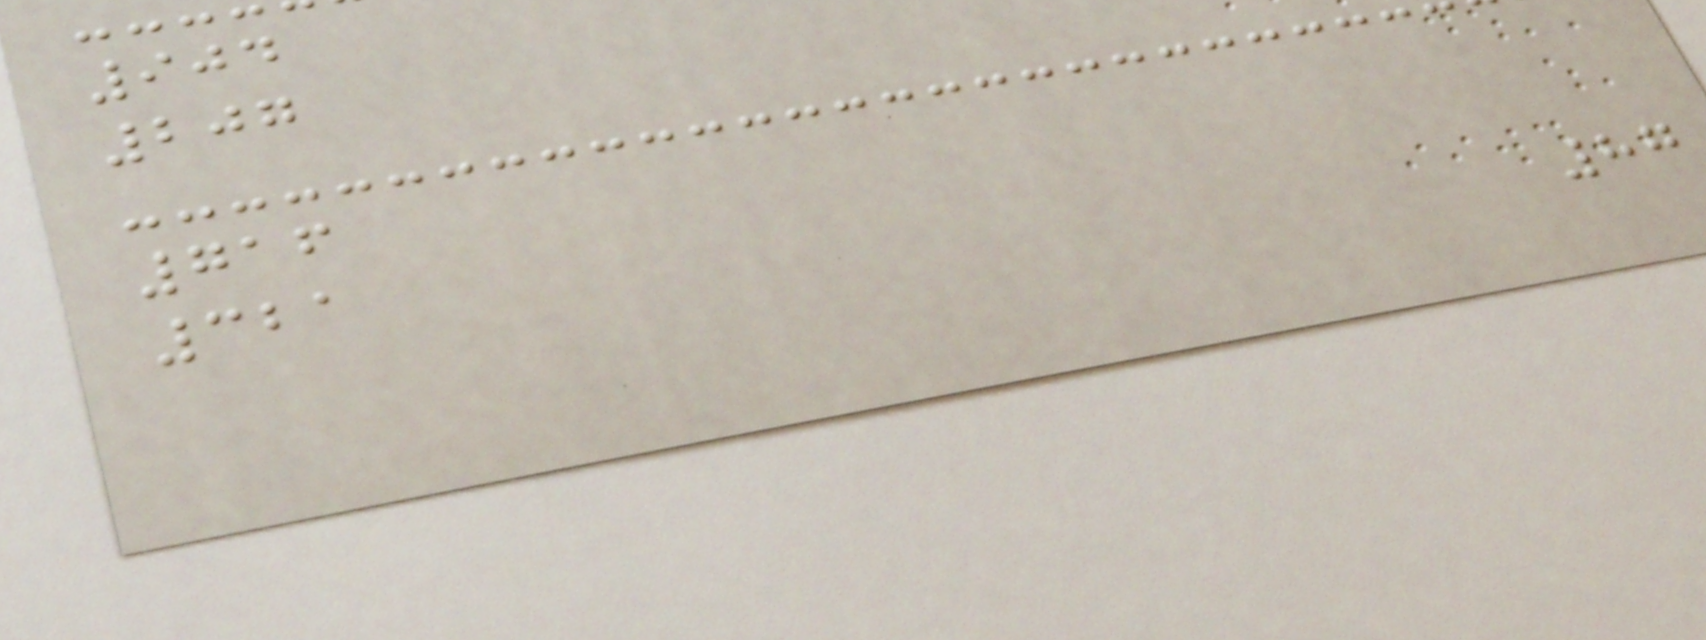904
207
716
321
87
